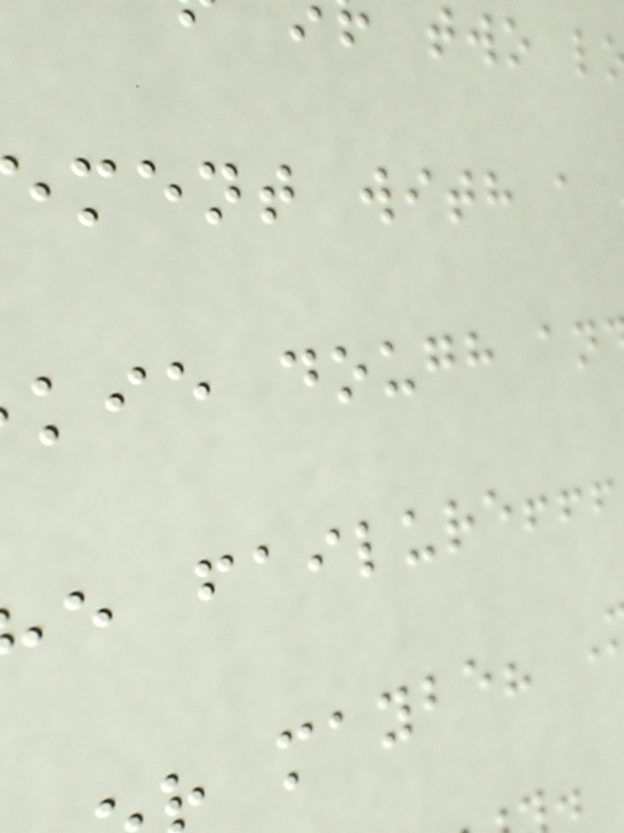ment with a
kie dough an
e failure!!!
